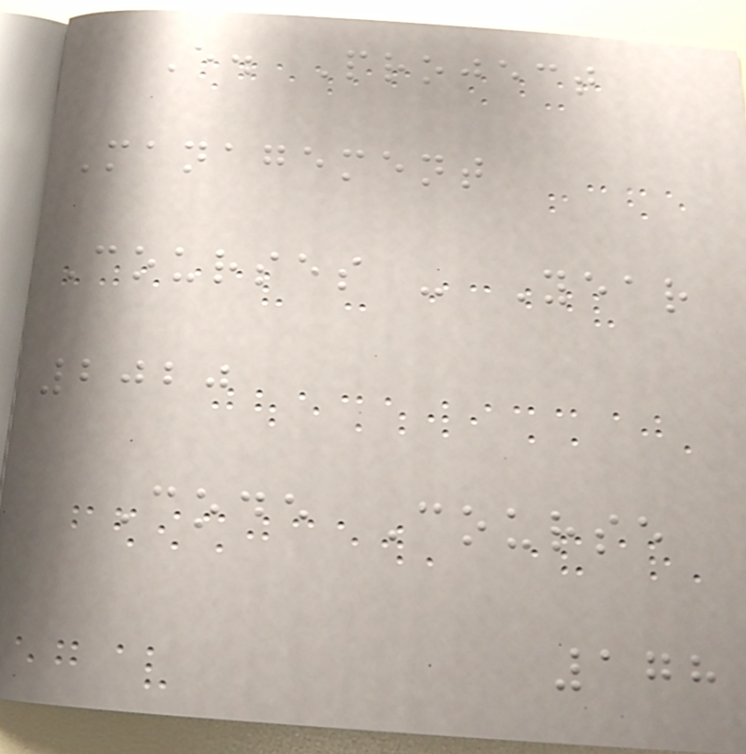E. Project
Management
Courses - Year
2020
Code Course
178
